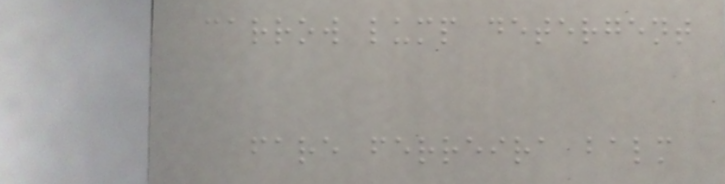carrow lump detergent
fare ferreira balm
